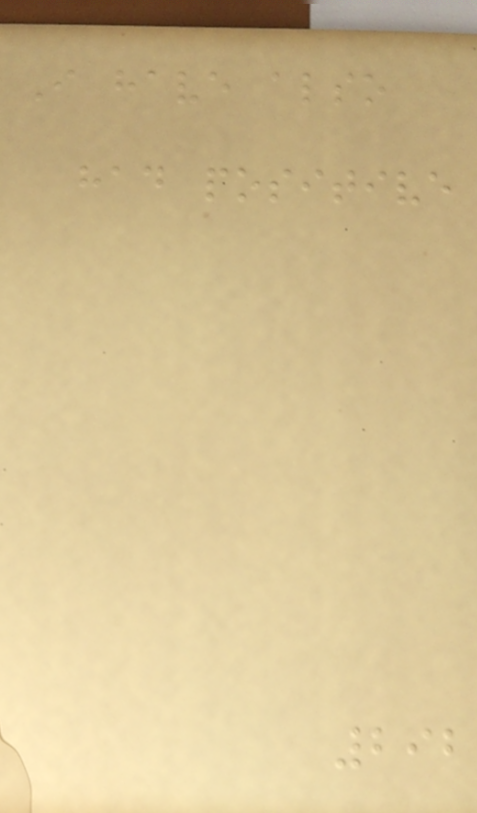I have also
had positive
292
